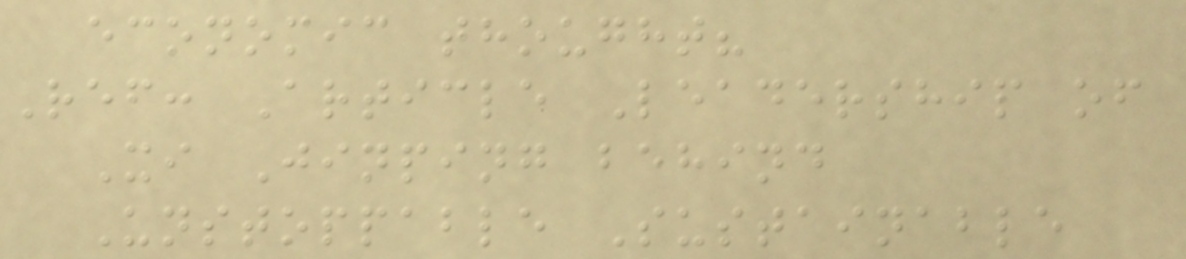economic thought?
Ref: Article Leadership of
Xi Jinping behind
Unstoppable Sustainable
